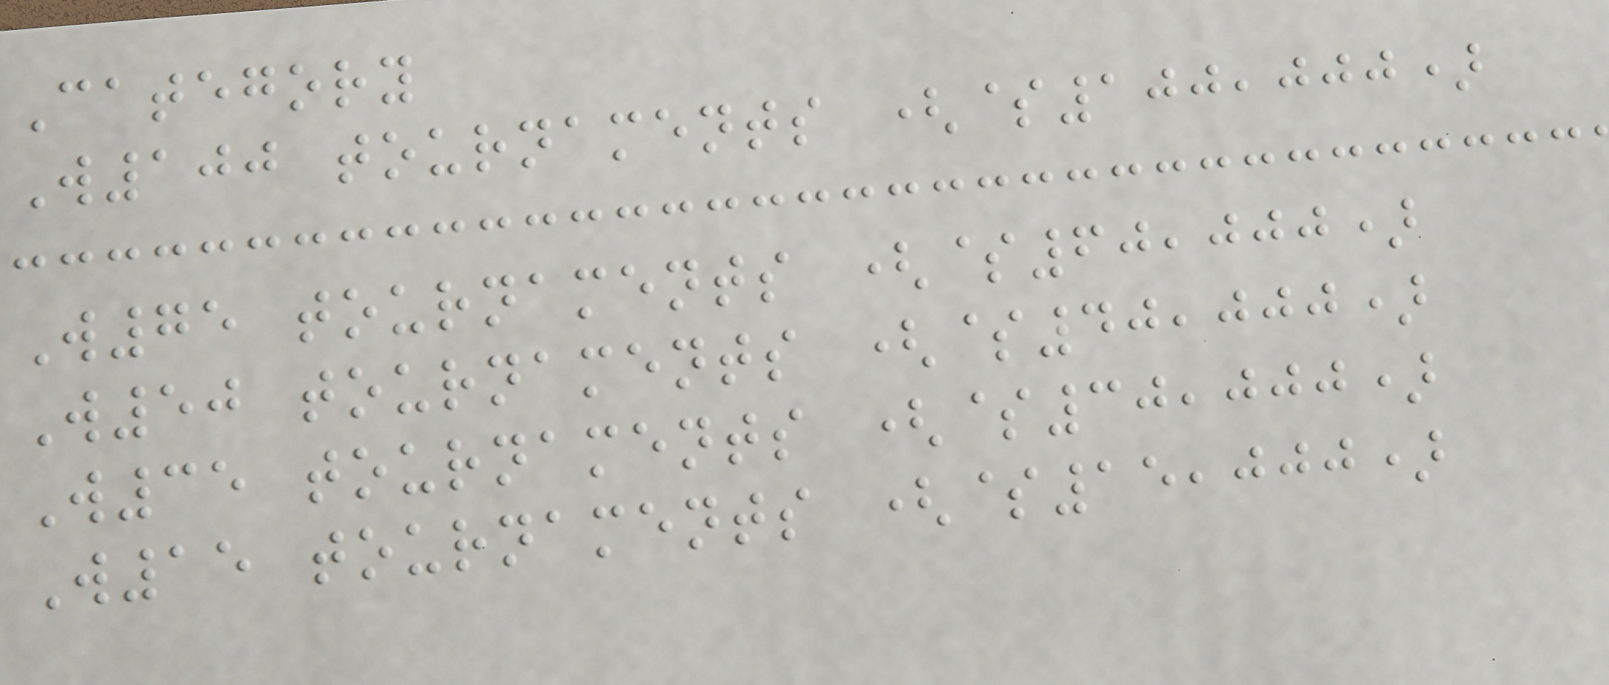Category
W100 tournaments ($100,000)
W75 tournaments ($60,000)
W50 tournaments ($40,000)
W35 tournaments ($30,000)
W15 tournaments ($15,000)
